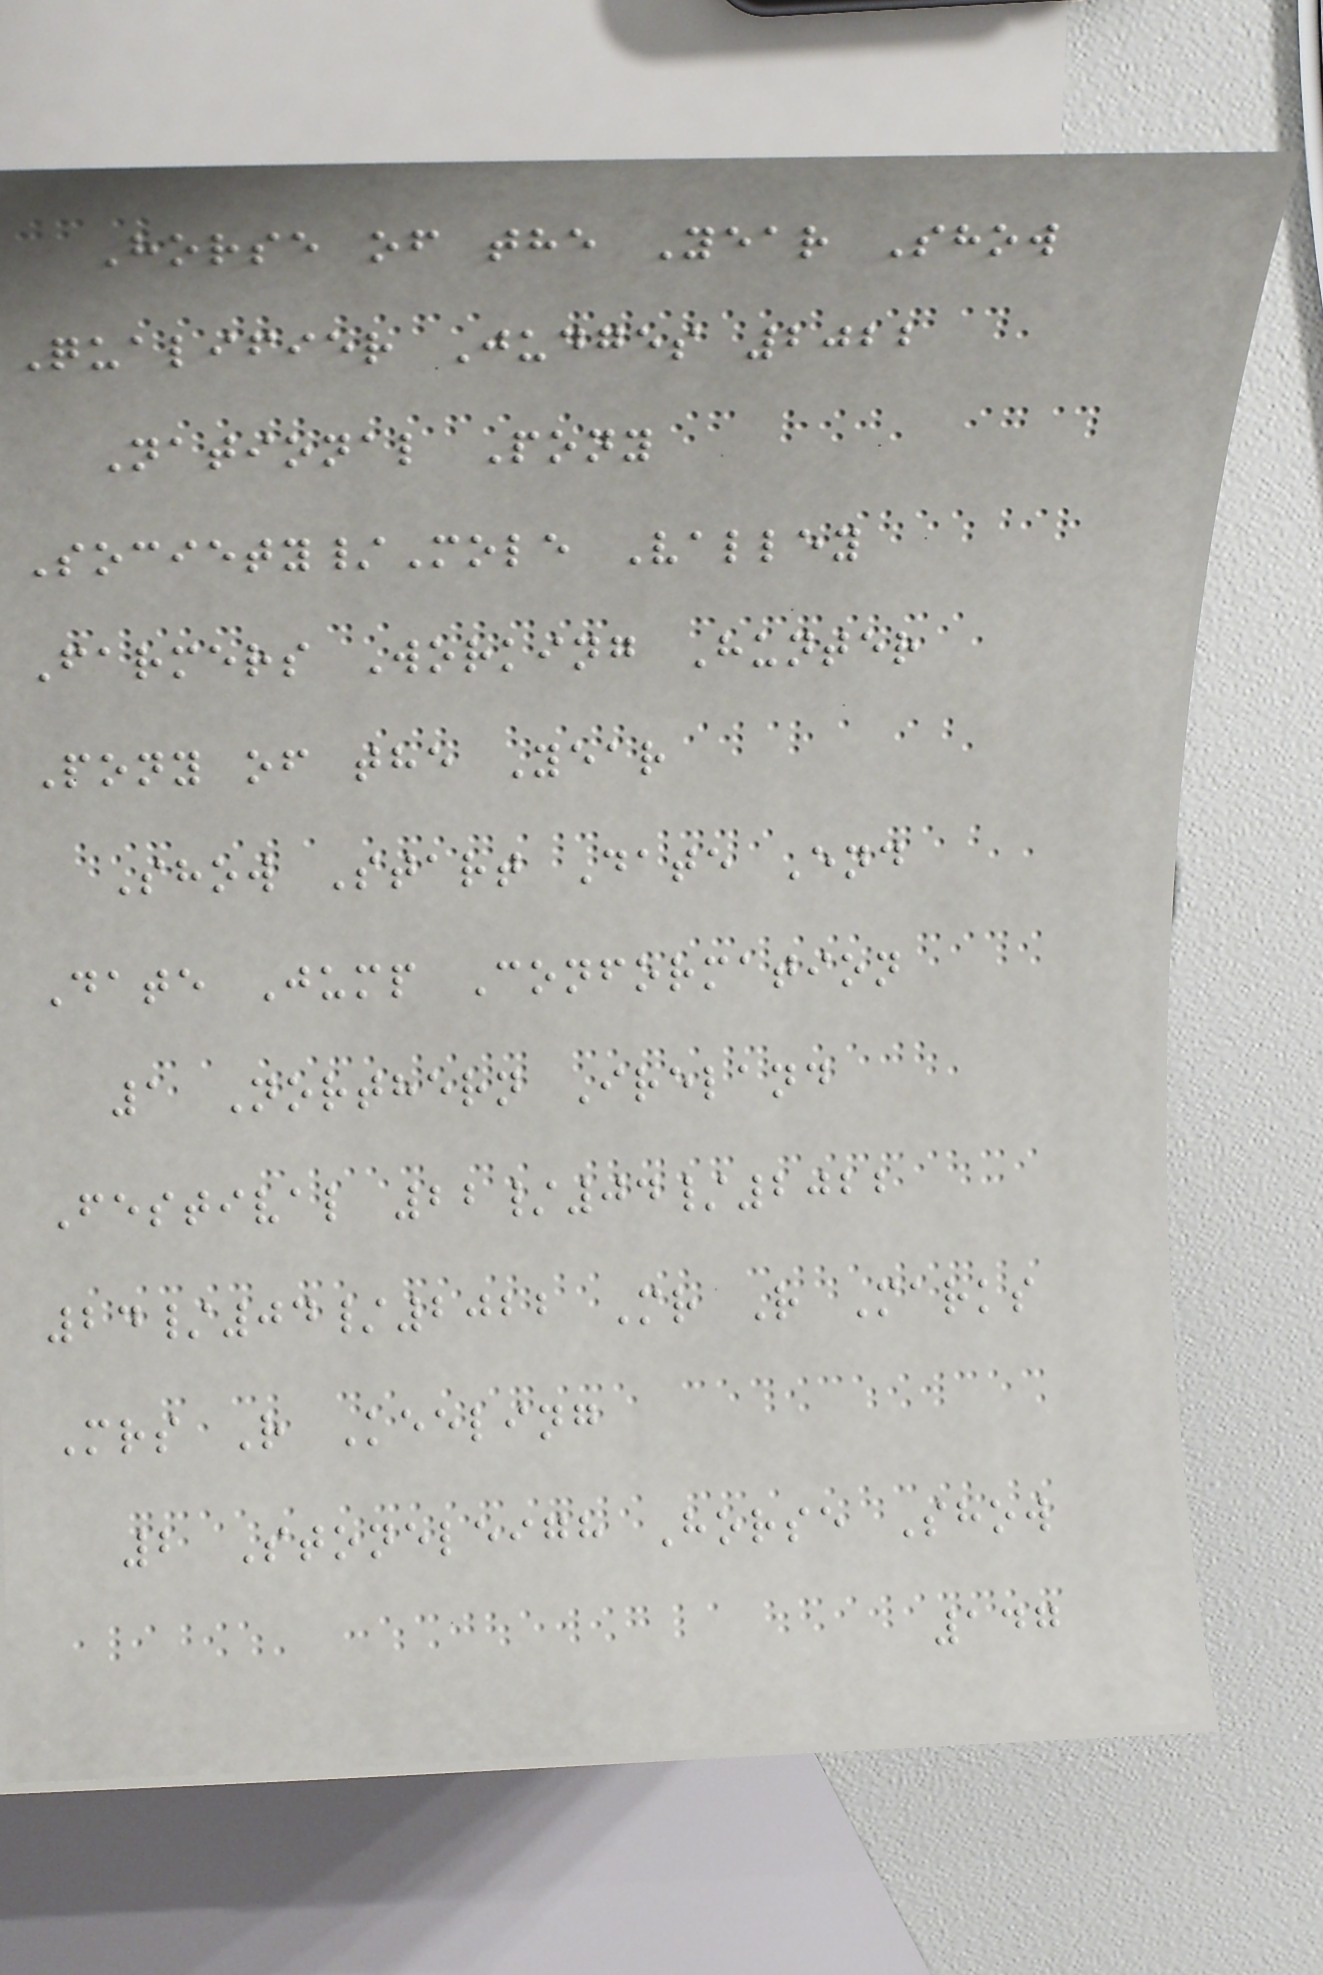Horse of the Year Show
Qualifier Judges 2022
National Pony
Society/Mole Valley
Farmers Working Hunter
Pony of the Year
Show Start Date End
Date Jump Conformation
1 Northern Ireland
Festival 22/04/2022
24/04/2022 Mr R Marks
Mrs R Keeling
2 Stoneleigh Horse Show
147
